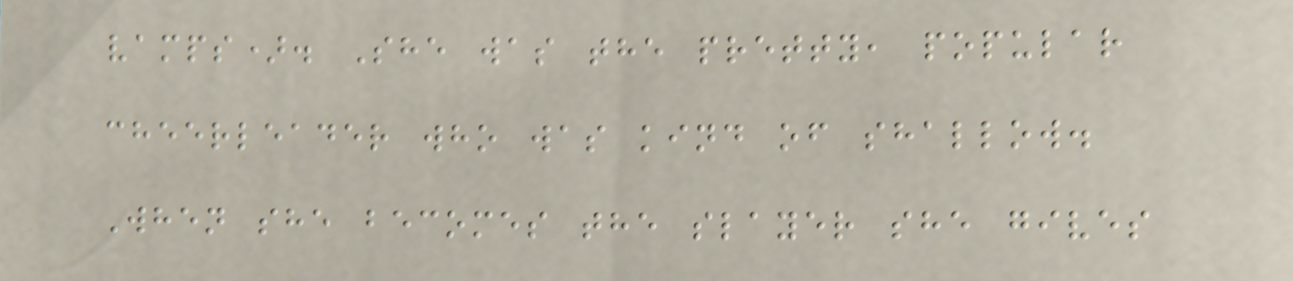vamps). She was the pretty, popular
cheerleader who was kind of shallow.
When she becomes the slayer she gives
